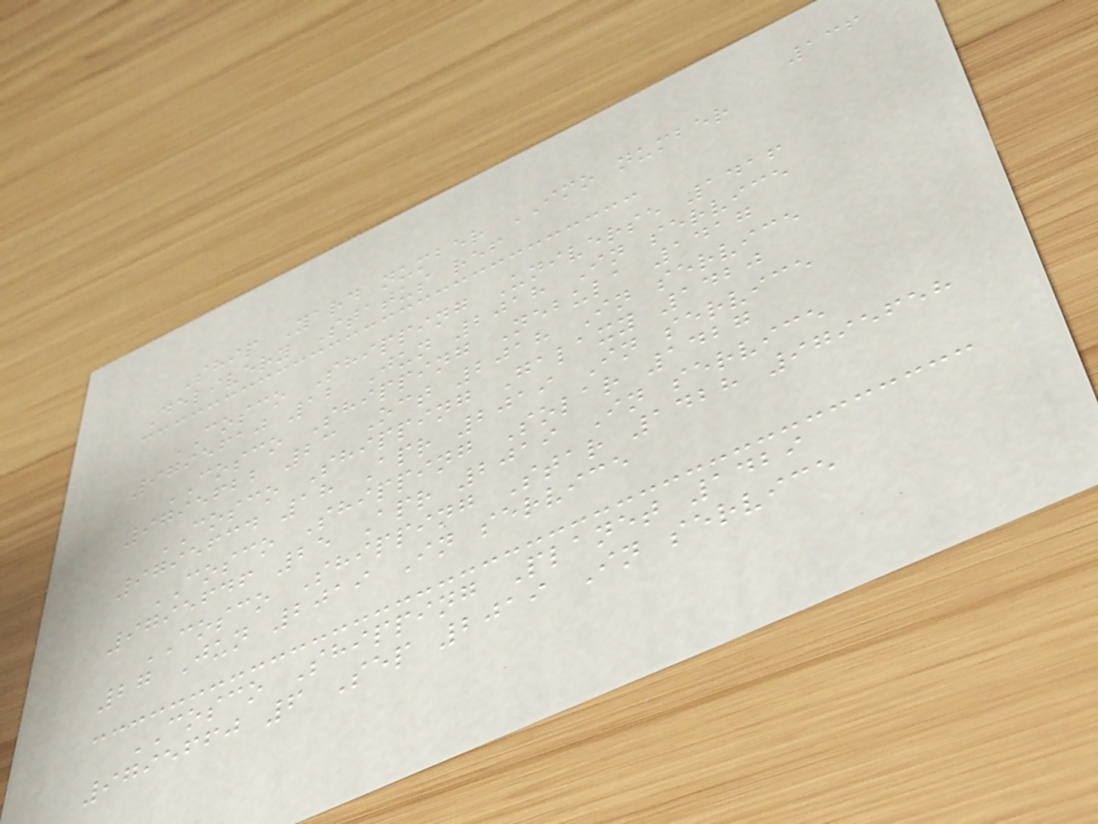136
Ship Yard number IMO number
Delivery Status ref
COSCO Shipping Universe 1416
9795610 12 Jun 2018 In service
COSCO Shipping Nebula 1417
9795622 23 Oct 2018 In service
COSCO Shipping Galaxy 1420
9795634 18 Apr 2019 In service
COSCO Shipping Solar 1427
9795646 25 Apr 2019 In service
COSCO Shipping Star 1428 9795658
27 Jun 2019 In service
COSCO Shipping Planet 1429
9795660 6 Sep 2019 In service
